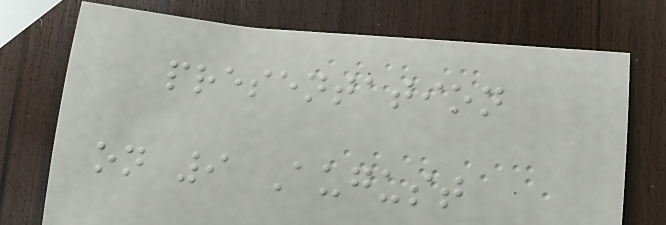presentation
on 9 August
